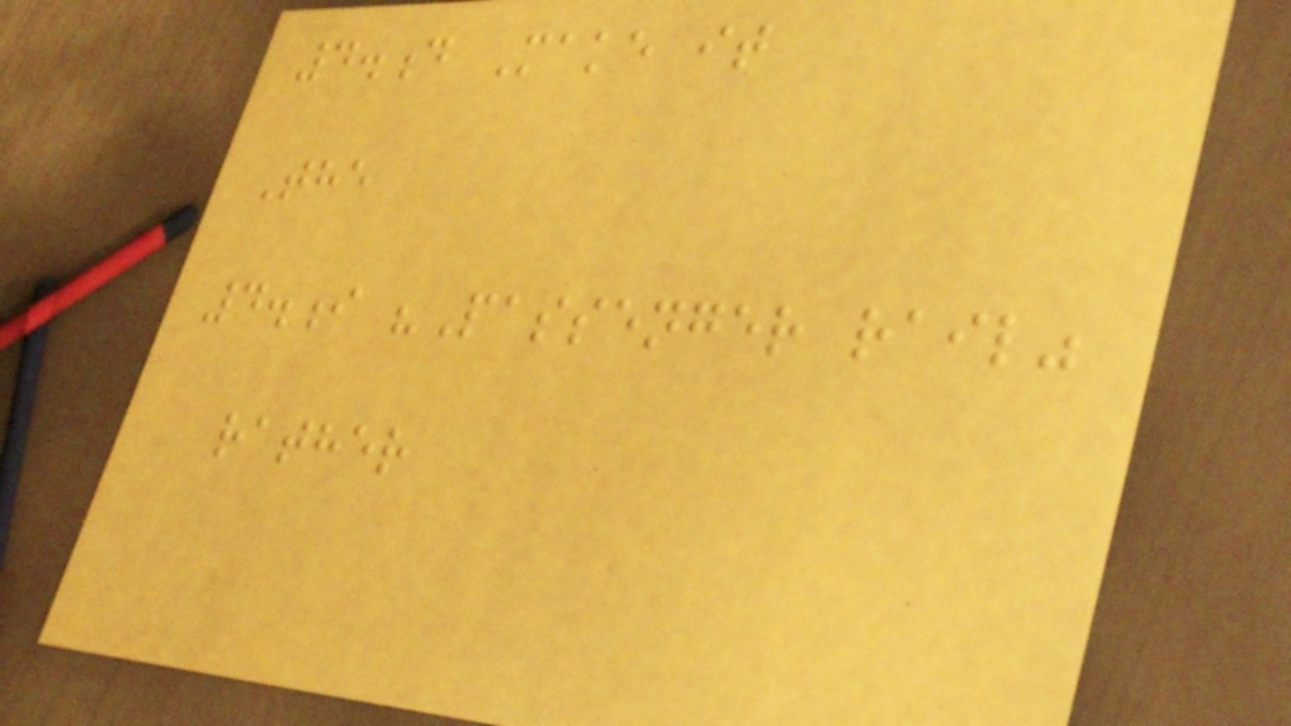4.d Make it
The
4.i "Passenger rail"
rather
